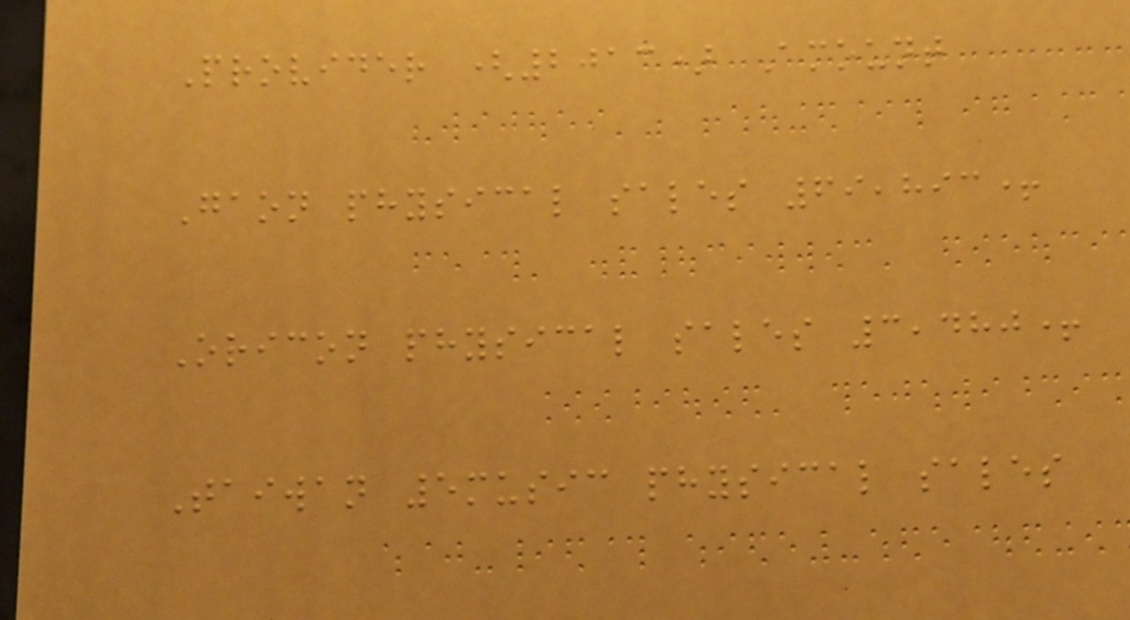Provider (2013) Amount
Gaon physical sales 69,893+
Oricon physical sales 3,480+
Taiwan 5music physical sales
